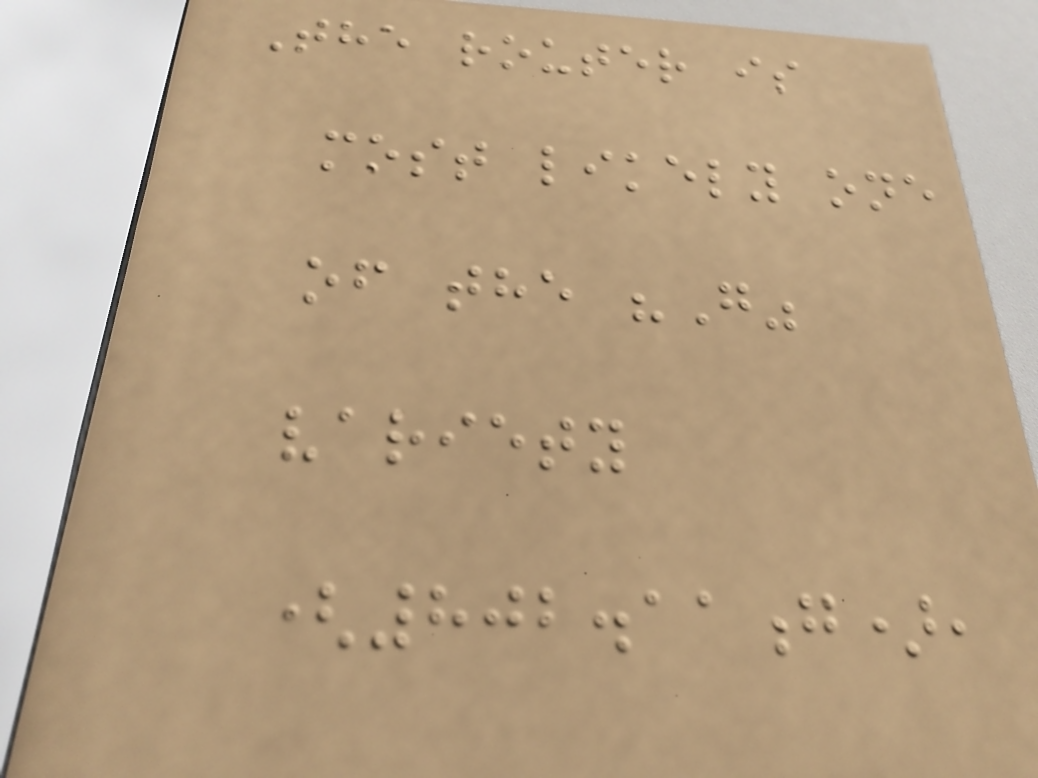The router is
most likely one
of the "G"
variety
(802.11g),
